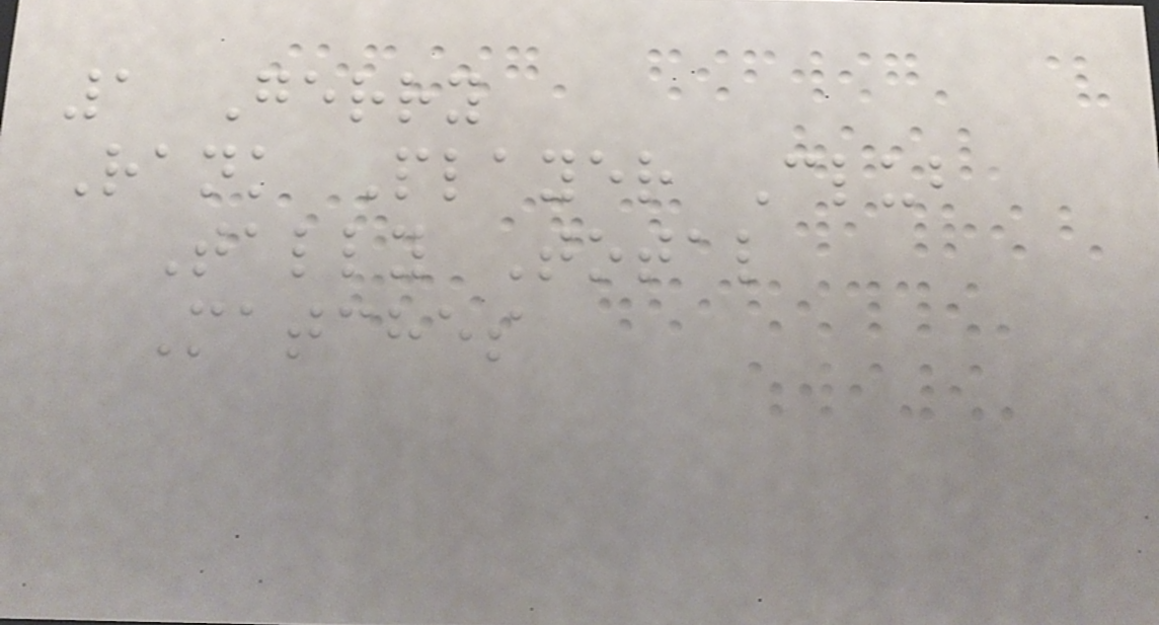1 Gerry
Rank Player Club
Tally Total
Matches
